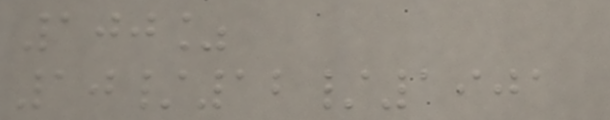100%
10/12/1901
